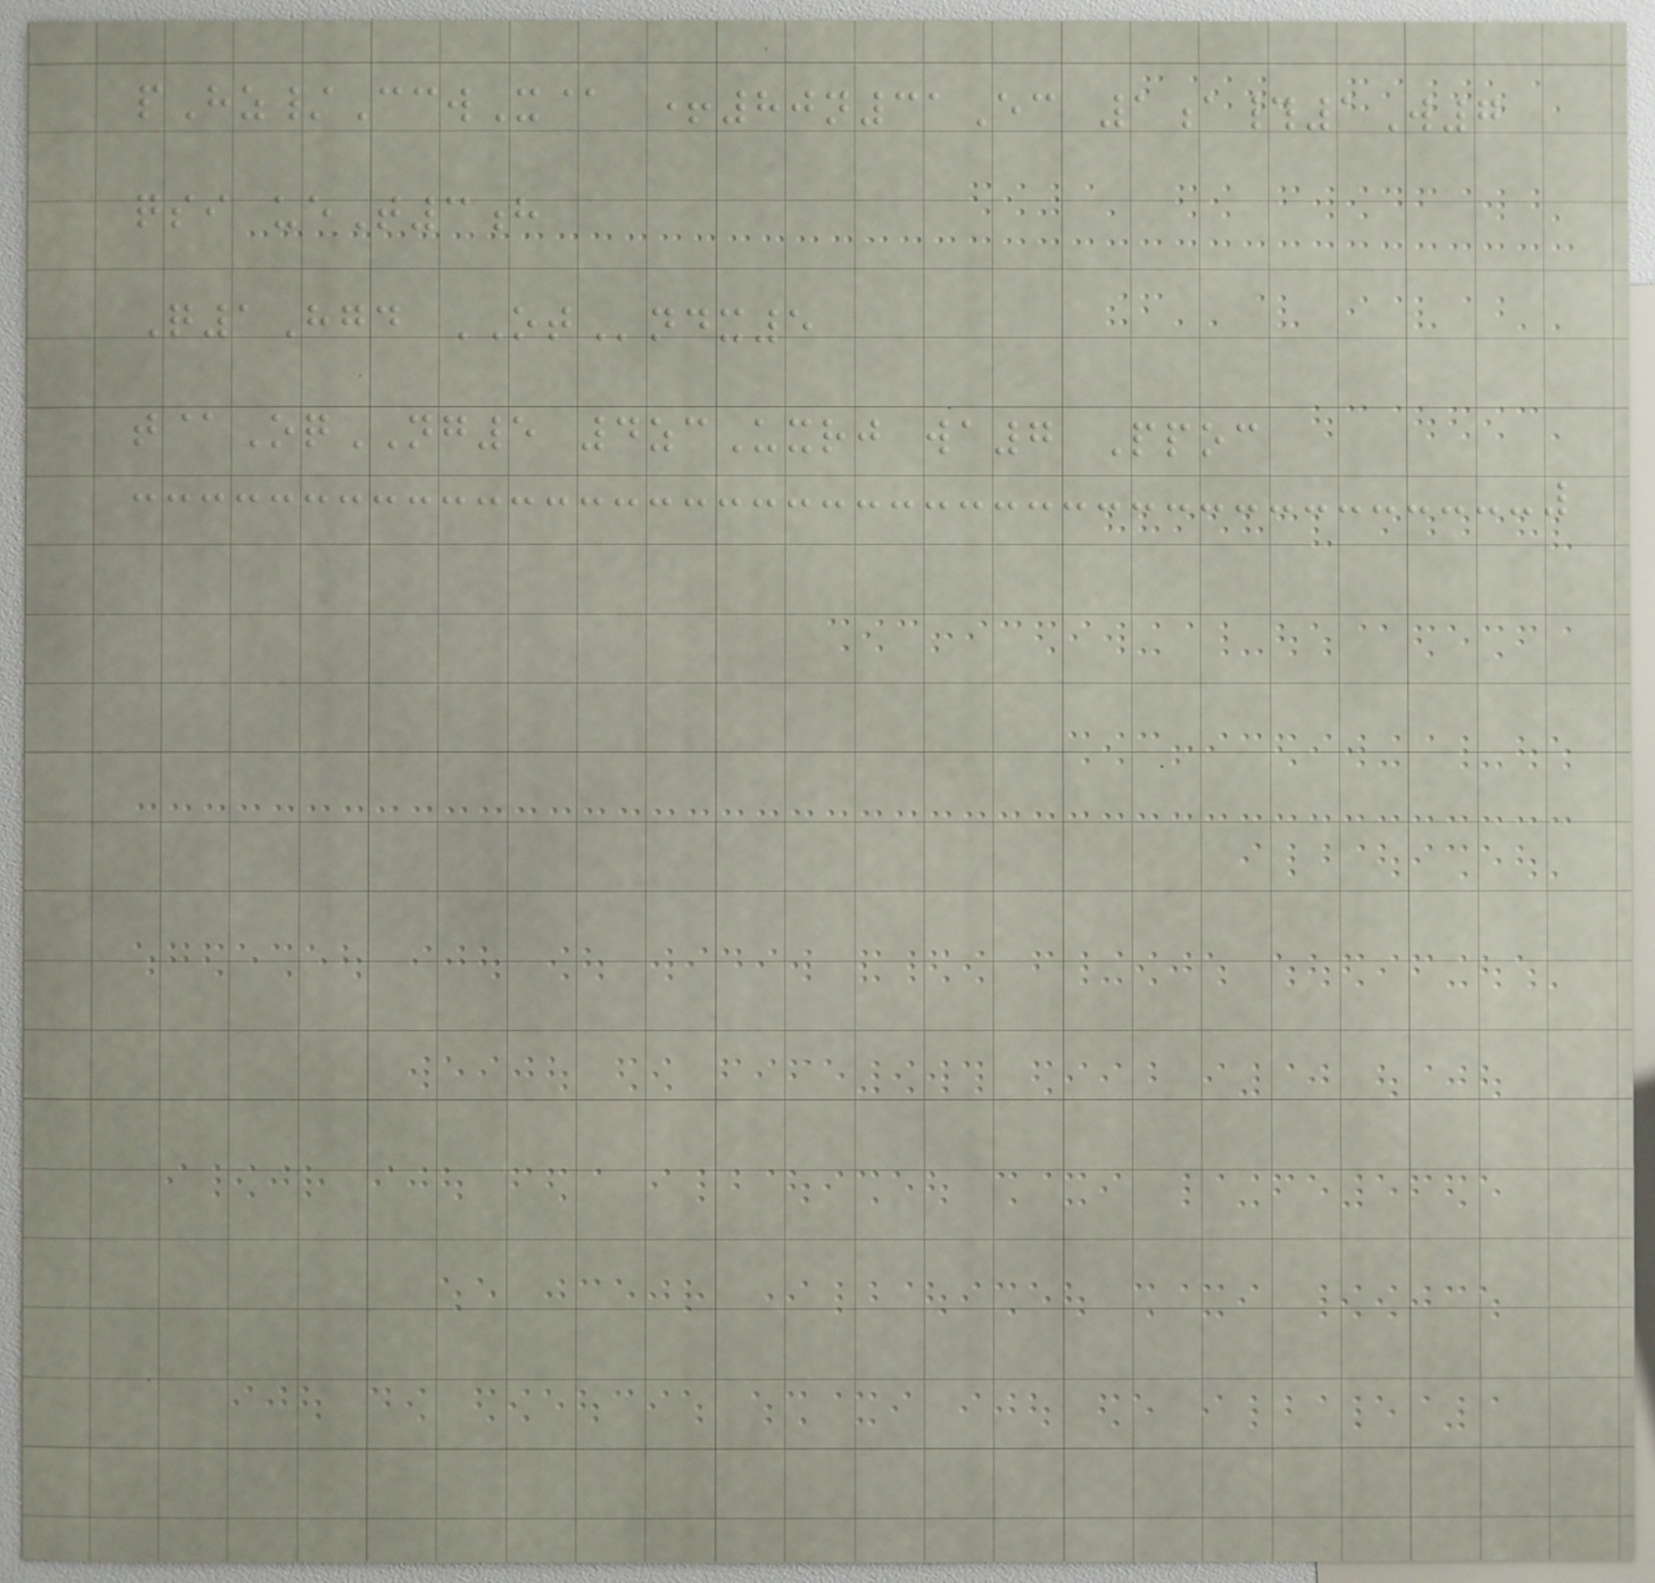pHz/CcwX@ +80n31Ec 1a#1W7
qsi ueT3h
Q1Hgd OTndx5
t@OqNG5 4zcUxrj wa7 Ppoc
